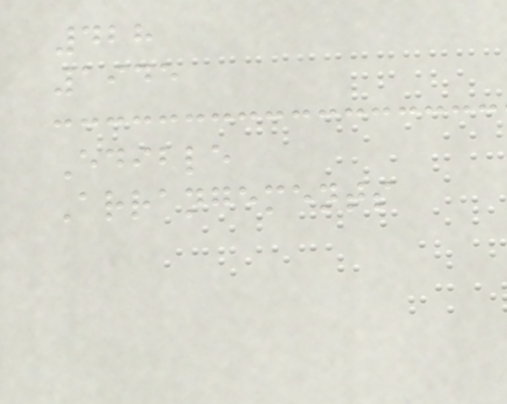428
1945
Edible
Arrangements
